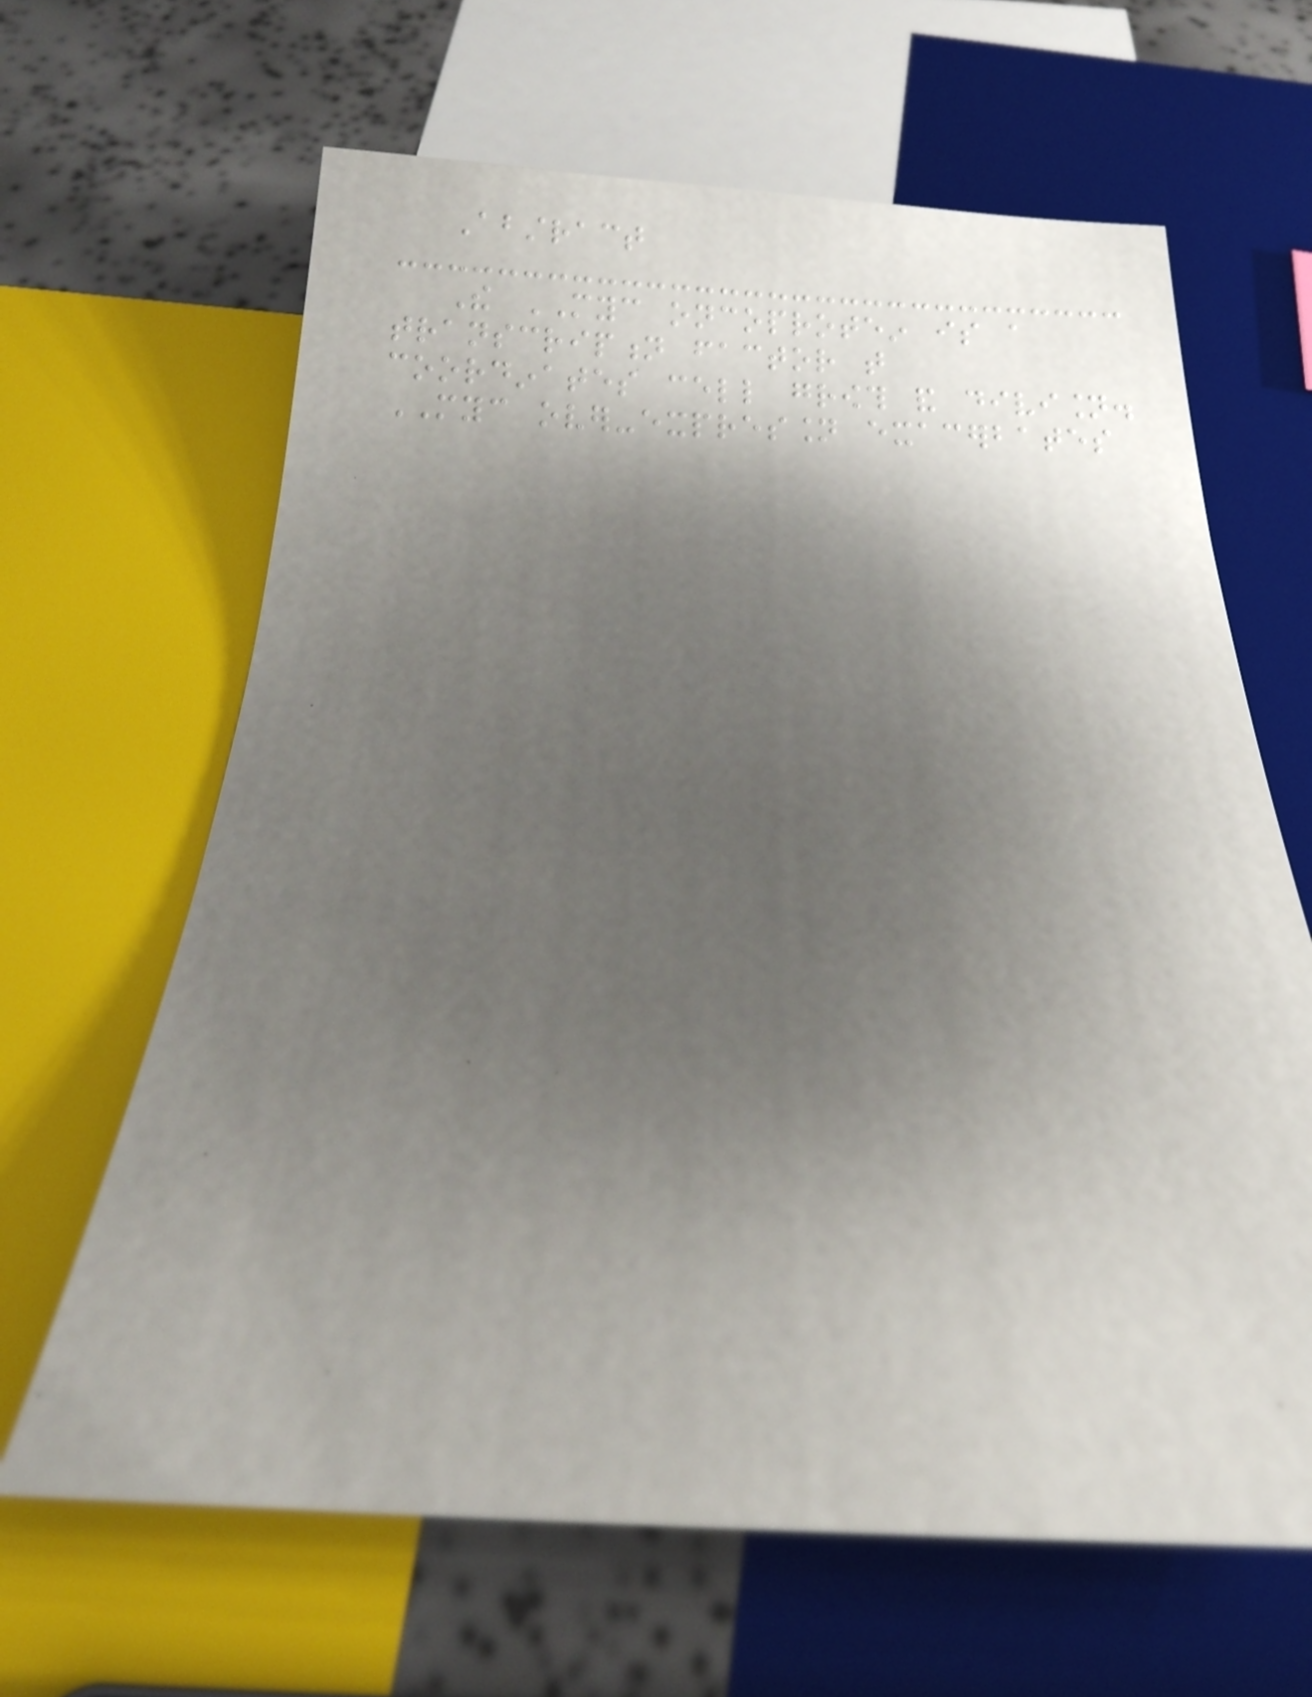Abstract
The MYC oncoprotein is a
transcription factor that
coordinates cell growth and division.
MYC over-expression exacerbates
